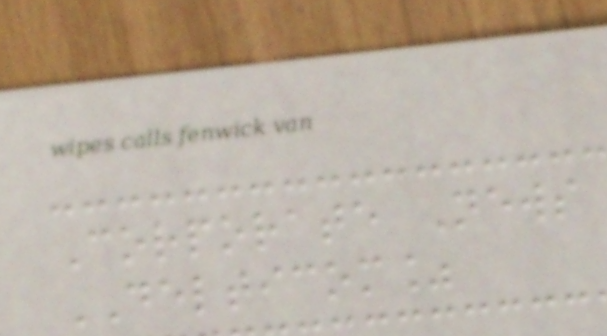Corporate News
DELTICOM%
